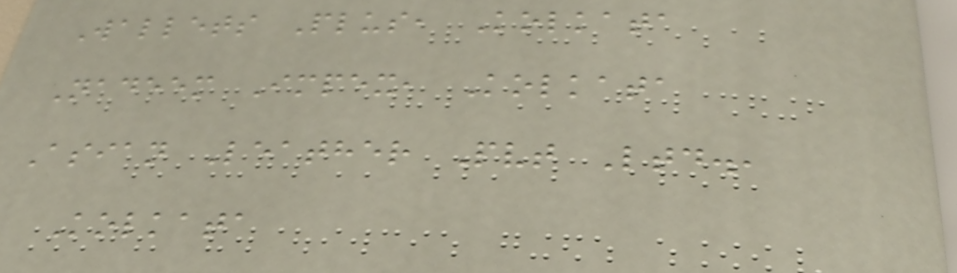Wallets Plus, Kolkata
Nadeem Impex, Kolkata
Asian Leather Pvt Ltd.,
Kolkata
